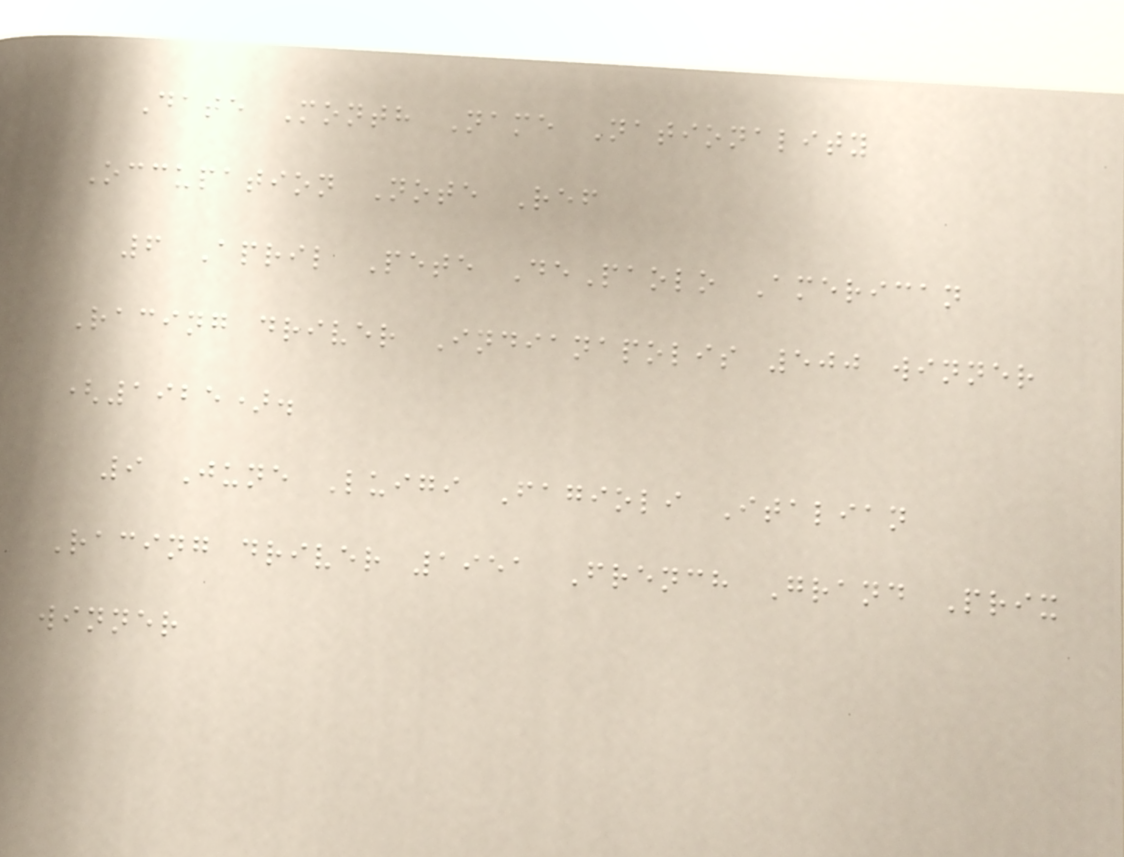Date Month Name Nationality
Occupation Note Ref
6 April Pete DePaolo American
Racing driver Indianapolis 500 winner
(1925).
9 June Luigi Fagioli Italian
Racing driver 1951 French Grand Prix
winner
